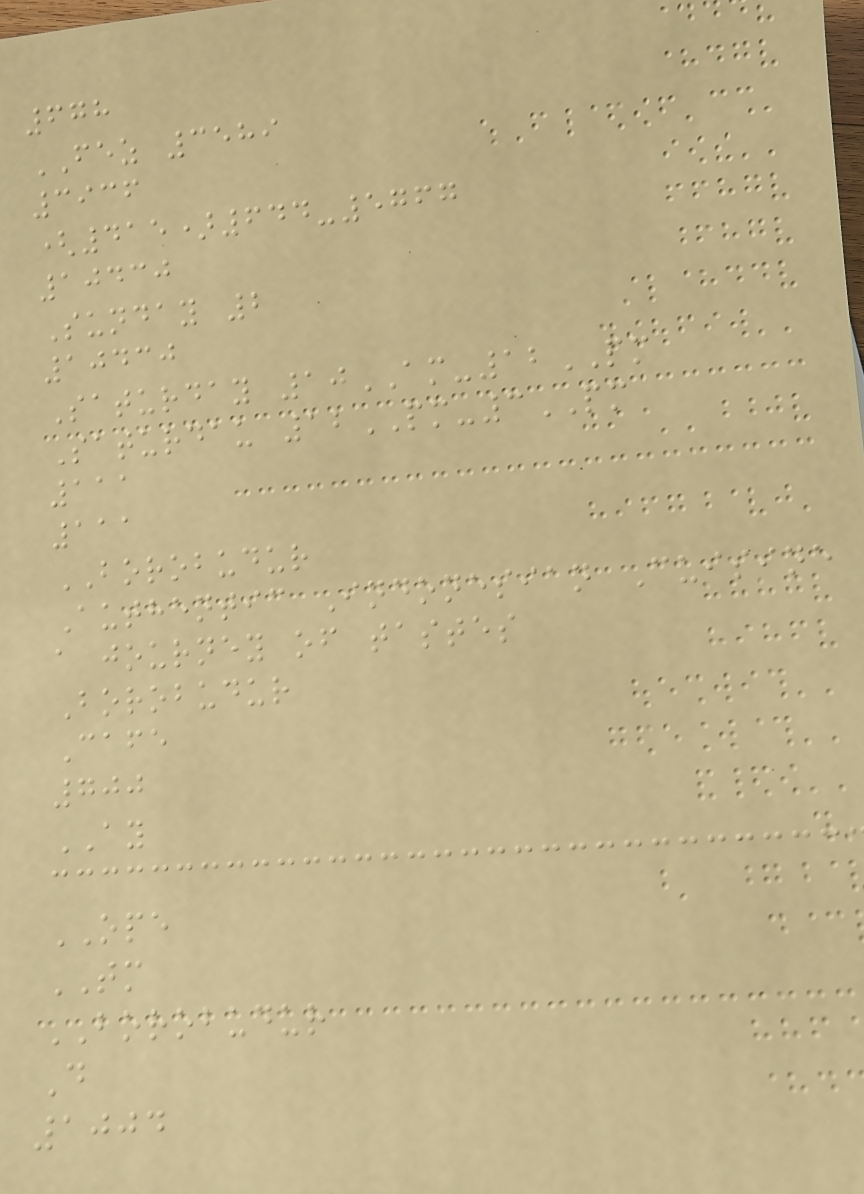678
FEZ 3589
3936
(415)644-5767
10430
Sunday 2
10430
Saturday 10AM-12PM
Saturdau 12PM-3PM
111
111
BOROBUDUR
Authentic Indonesian Cuisine
a journey of tastes
Borobudur
Cafe
700
AY
OPE
TM
BOROBUDUR
D
1004
